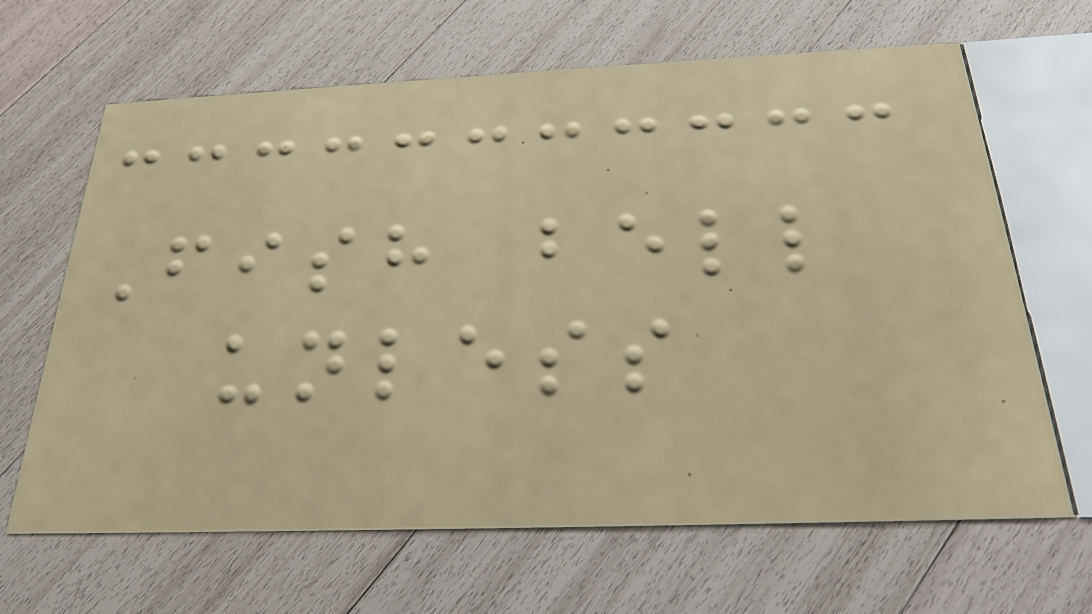Fish bell
unless
